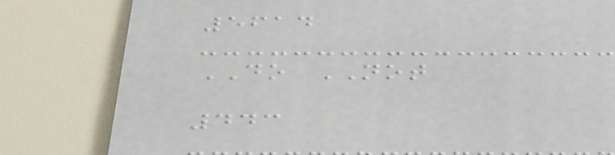5614
DO NOT
443
